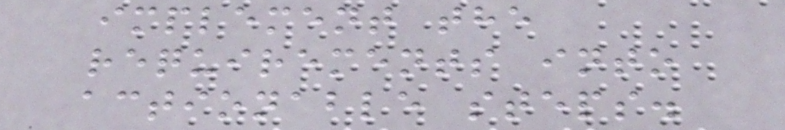implement the
requirements into
actionable steps.
